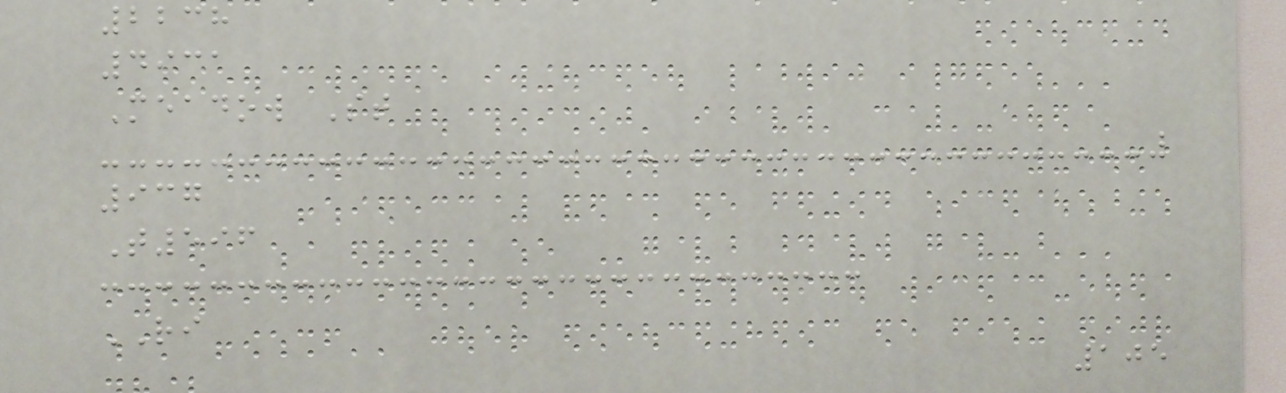2238
4931
Meadow St
937
T596
RI
105
